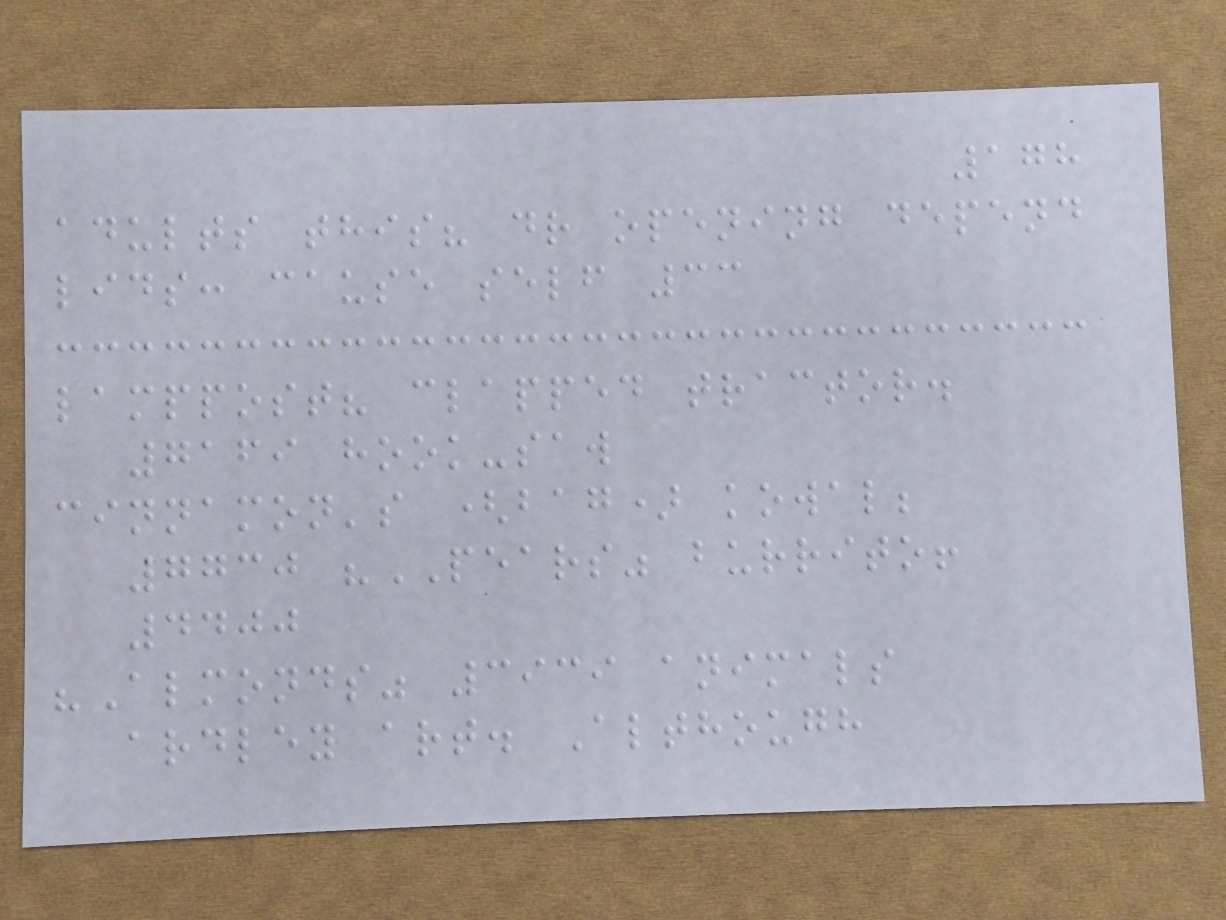178
adults this? dr opening depend
lids: cause self 33
lamppost? clapped tractor.
7169 hook-saw
cinnamon's (bag) kowal;
7730 "PEARS" burrito!
4400
"Almonds" 3939 animals
ardley art. Although
